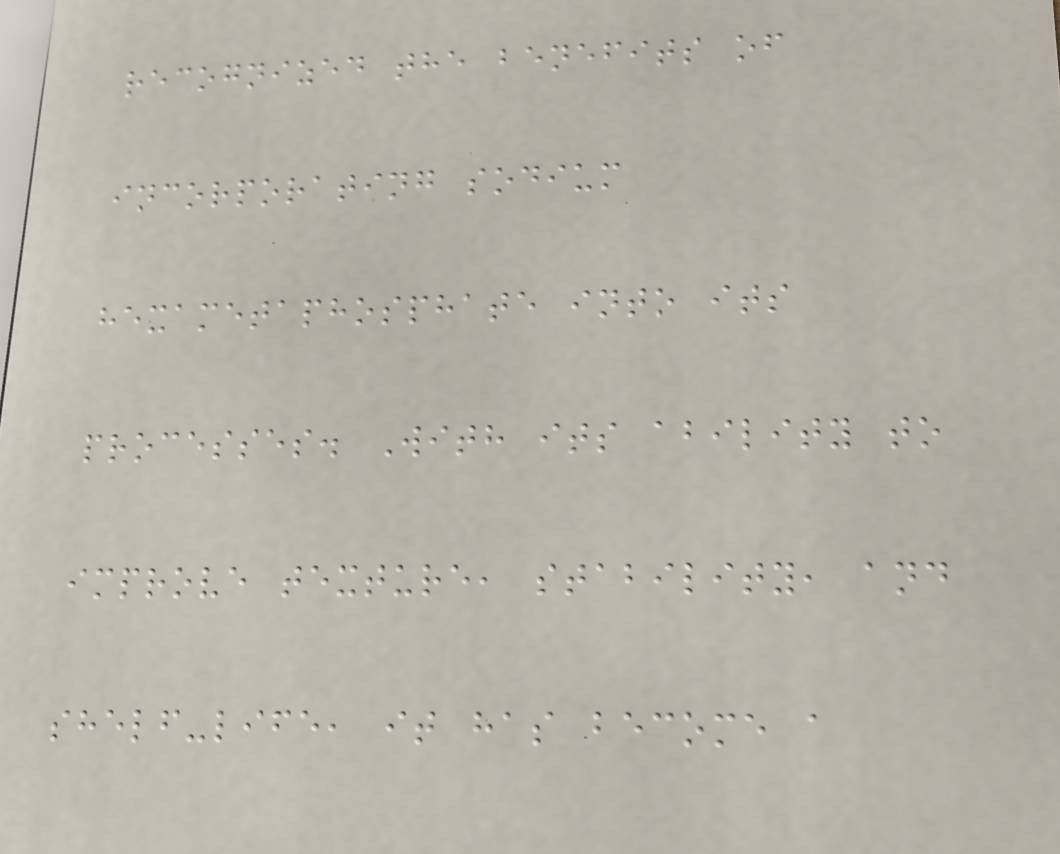recognized the benefits of
incorporating sodium
hexametaphosphate into its
processes. With its ability to
improve texture, stability, and
shelf-life, it has become a
